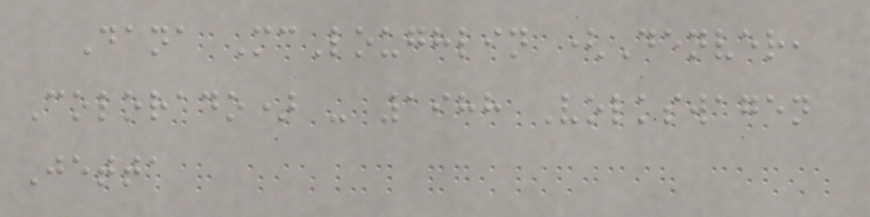Dana McLoughlin (Denver,
Colorado) - 1988 Volkswagen
Jetta
